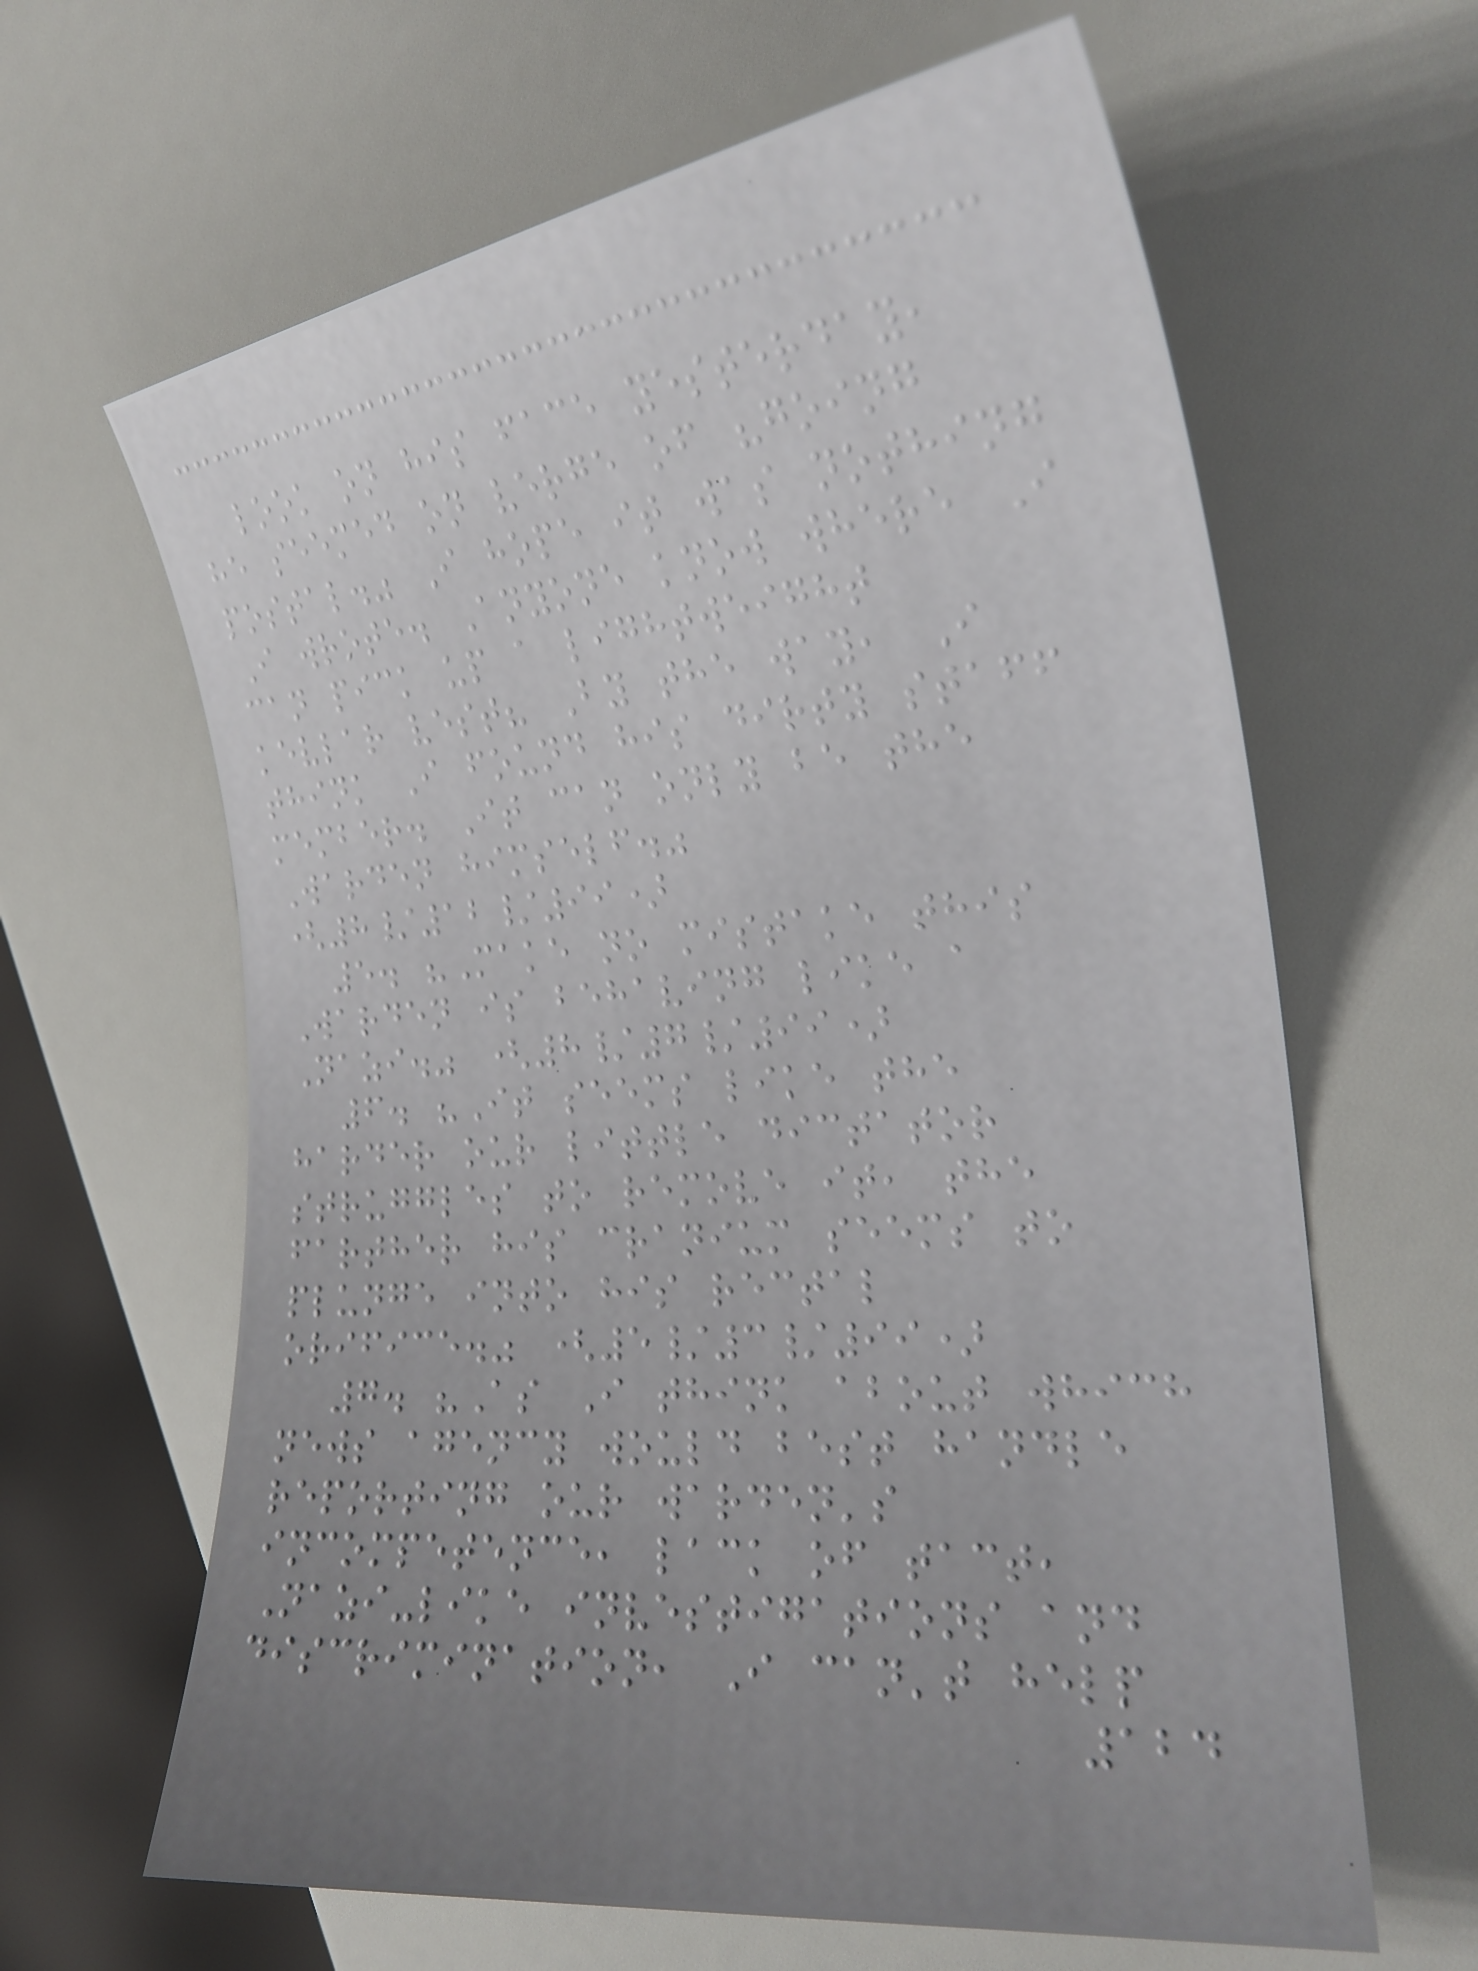look on his face yesterday,
he seemed on verge of "going
postal." I hope it was nothing
I wrote. Anyone know where I
can pick up a lightweight
kevlar vest? By the way, I
think I found his dirty staff
member. It can only be the
Warden himself."
(8/12/99)
5. "Make no mistake this
Warden is behaving like a
Nazi." (8/7/99)
6. "It seems like the
harder our little dictator
struggles to remove it, the
farther his cranium seems to
plunge into his rectal
orifice." (5/3/99)
7. "As I think about which
news agency would best handle
reporting our warden's
incompetence, lack of tact,
Nazi-like investigations and
discrimination, I can't help
124
